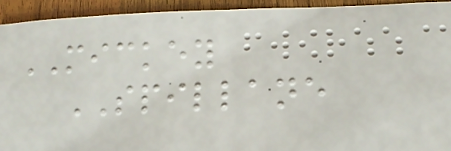MICKEY
SPILLANE
